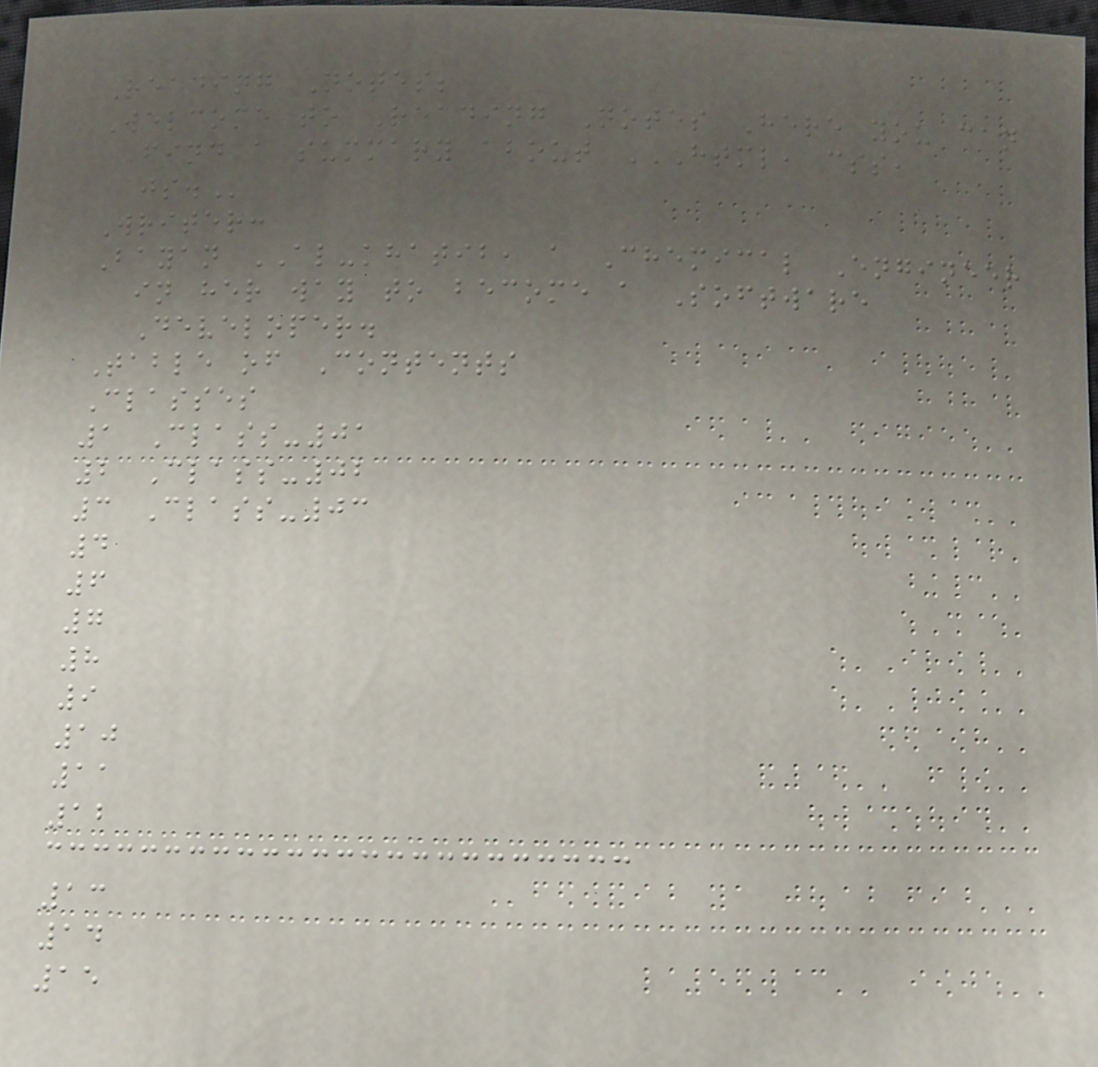Reading Notes;
Welcome to Reading Notes Here you can
find a summary about HTML, CSS,
JS.
Writer:
Bayan AL-khatib, a Chemical Engineer
in her way to become a Software
Developer.
Table of Contents
Classes
1 Class-01
2 Class-02
3 Class-03
4
6
7
8
9
10
11
12
13
14
15
